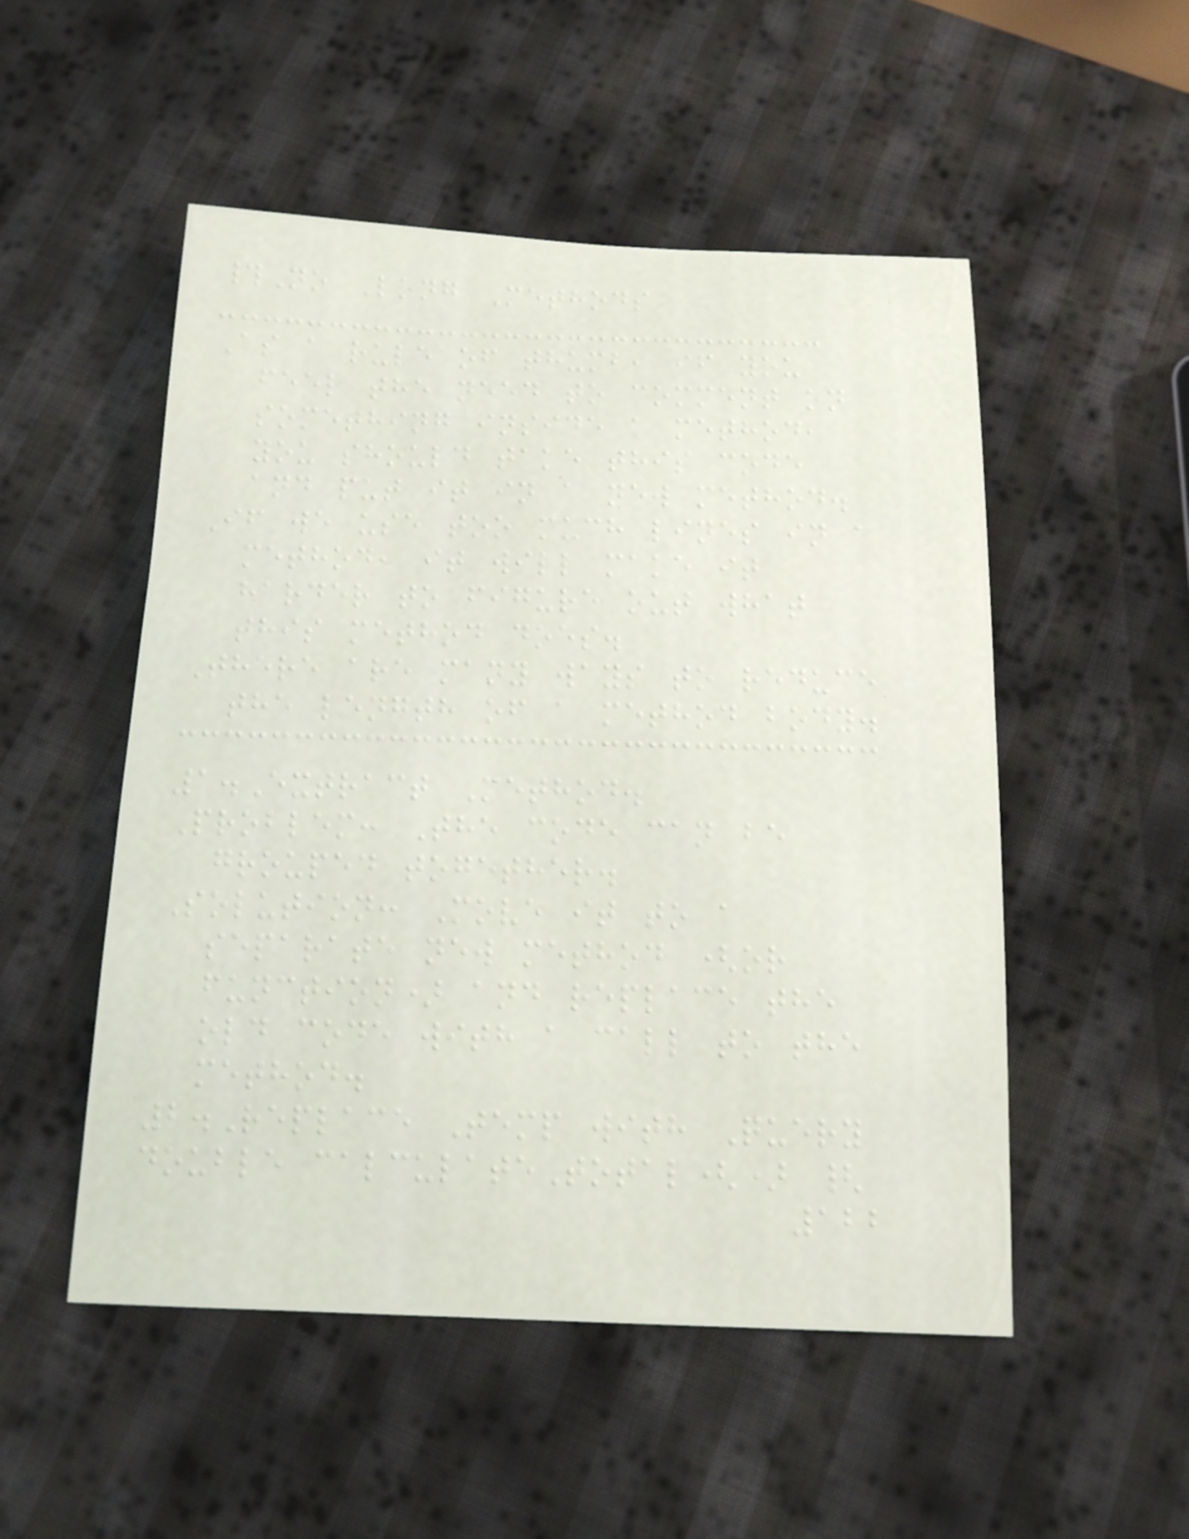#No Long Methods
As a rule of thumb, if you
feel the need to comment on
something inside a method,
you should take this code
and put it in a new method.
If we use too much lines in a
method, it will make it
harder to figure out what
this method does.
There are many ways to reduce
the length of a method body.
1.Extract Method.
Problem: The code can be
grouped together.
Solution: Move it to a
separate new method (or
function) and replace the
old code with a call to the
method.
2.Replace Temp with Query
double calculateTotal() {
122
